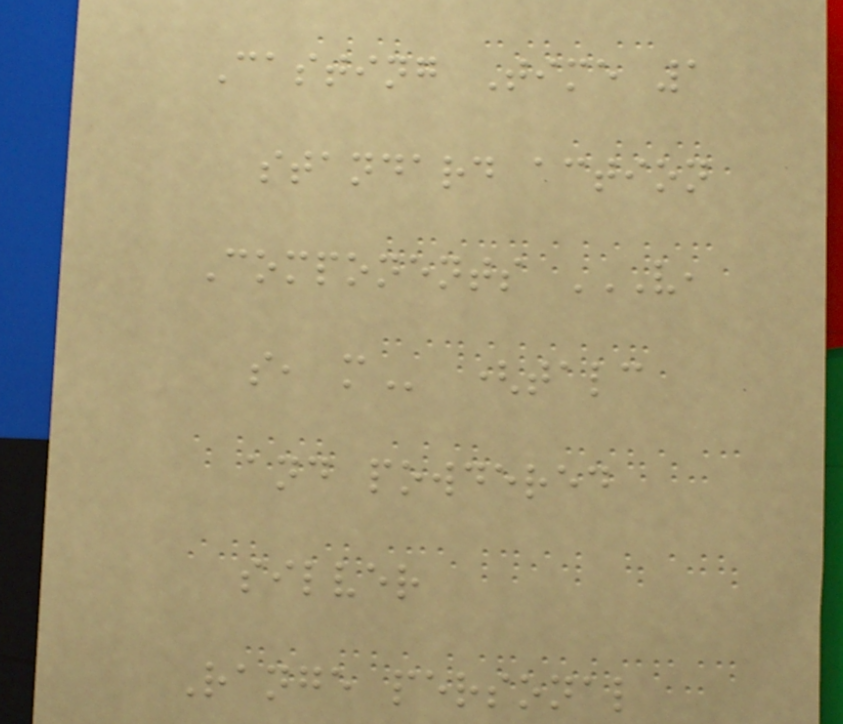Casting Time 1
standard action
Components V,
S, M (talc
and powdered
silver
Range personal
